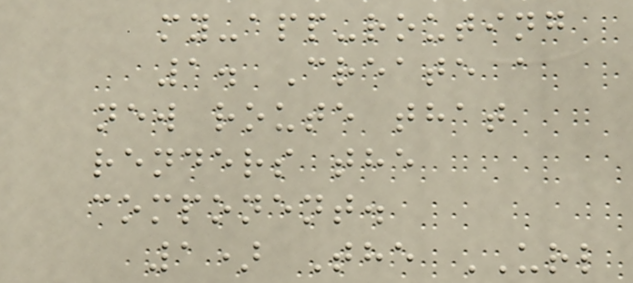my-app-routing
1. Create a
new route that
renders the
component.
1) The URL
